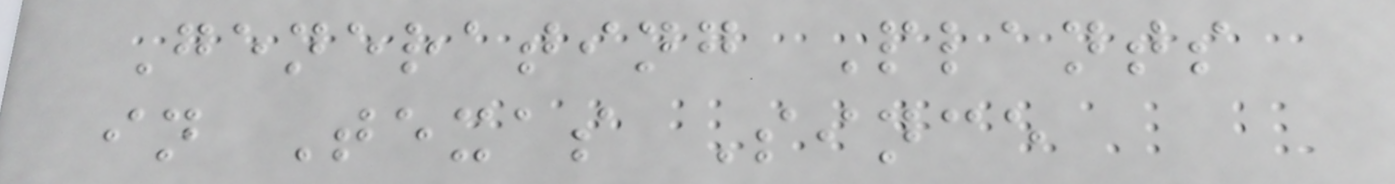Generating Plants
in Texas Since
